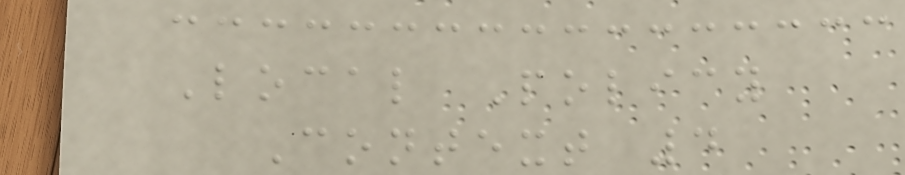Local Policy
Context 4
